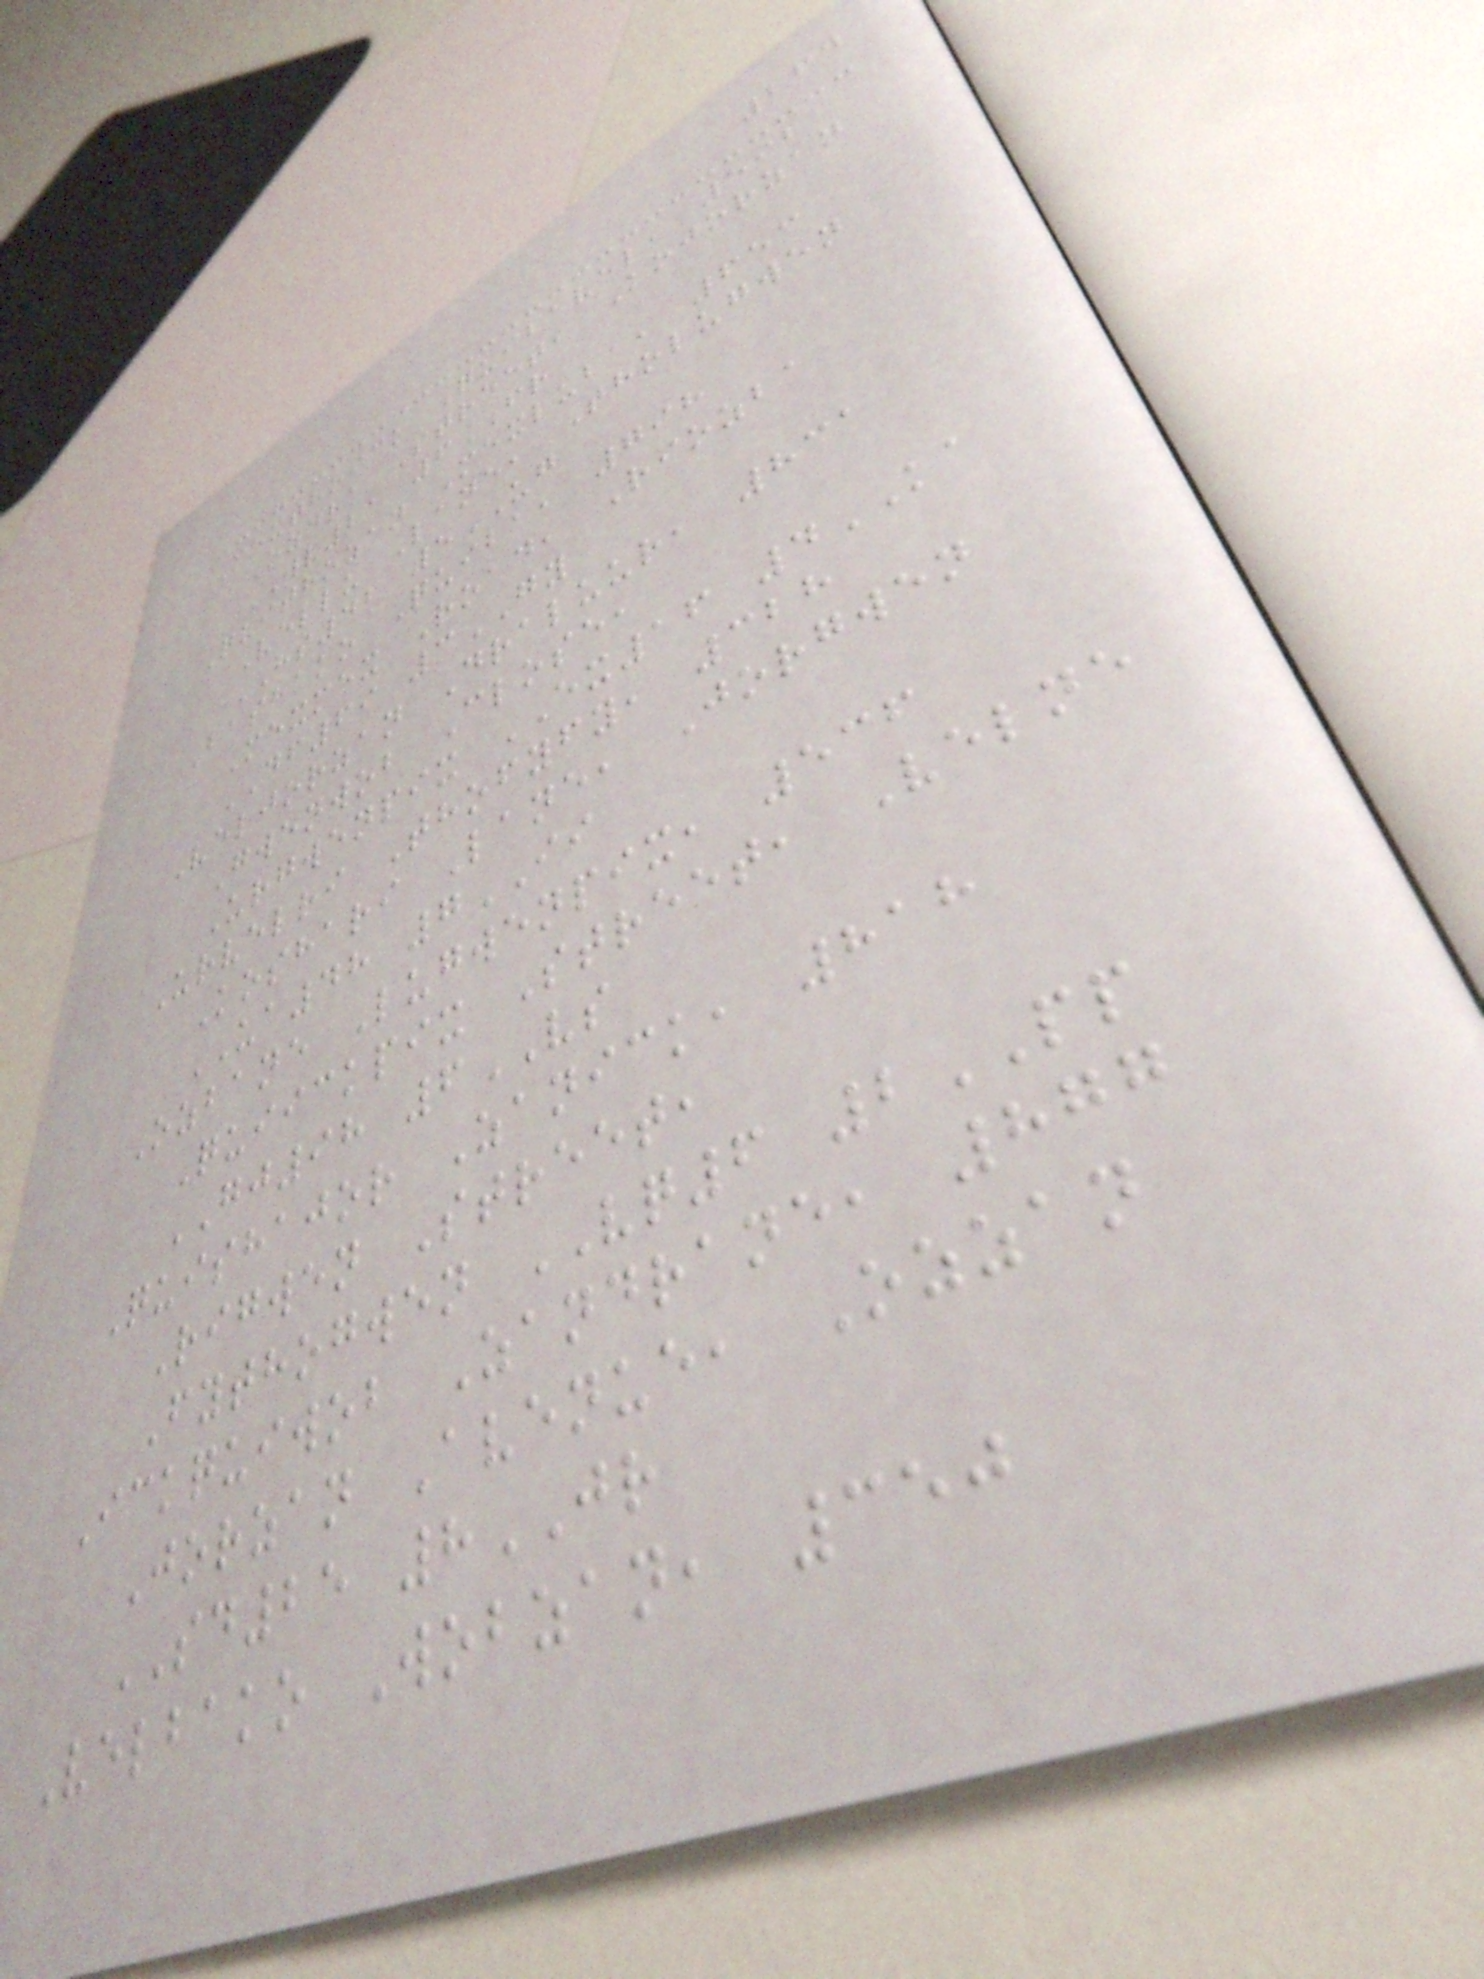264
Mexthoick Quibavel, 592
Ozdra Street, Kojorzan
WV21 6FR
Quithozan Mexluba, 653
Vellu Lane, Tholugwen
HS42 5UG
Bashako Quiba, 798
Mexmex Road, Riozba
DF69 3GY
Veljorzan Draluur, 831
Gwenwob Close,
Urgwenpix EX16 4KA
Urvelri Thofyfy, 328
Koshari Lane, Jorgwen
UA48 7II
Ozbane Lugwenpix, 536
Quiickpix Street, Velne
GJ98 6VS
Quishajor Zanick, 818
Rigwen Street,
Fythogwen VQ6 2PP
Ickquiwob Zandrane, 877
Jorzan Avenue, Ozzan
SD25 8JR
Velbako Wobzan, 350
